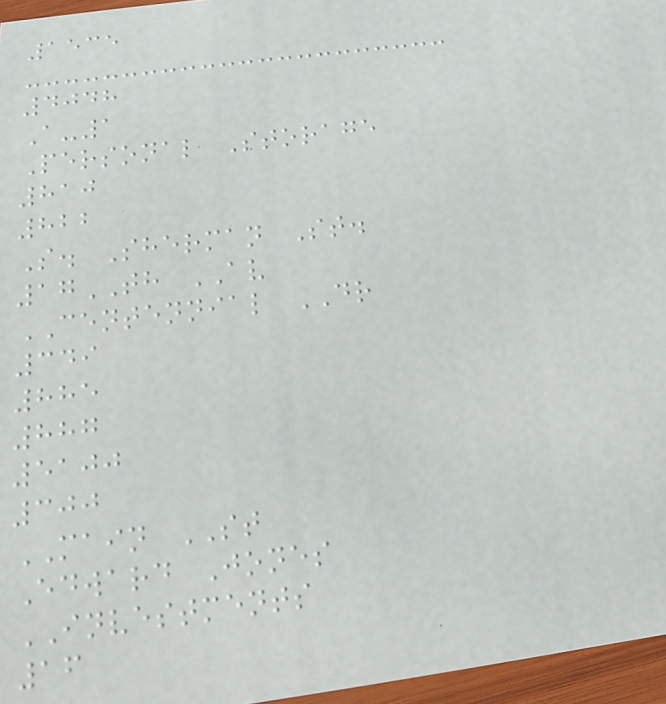1535
4048
A-1
Personal Storage
810
822
S. Sherman St.
17TH AV
CENTENNIAL DR
349
885
887
5100
300
MAIN ST
Edward Jones
INVESTMENTS
16
